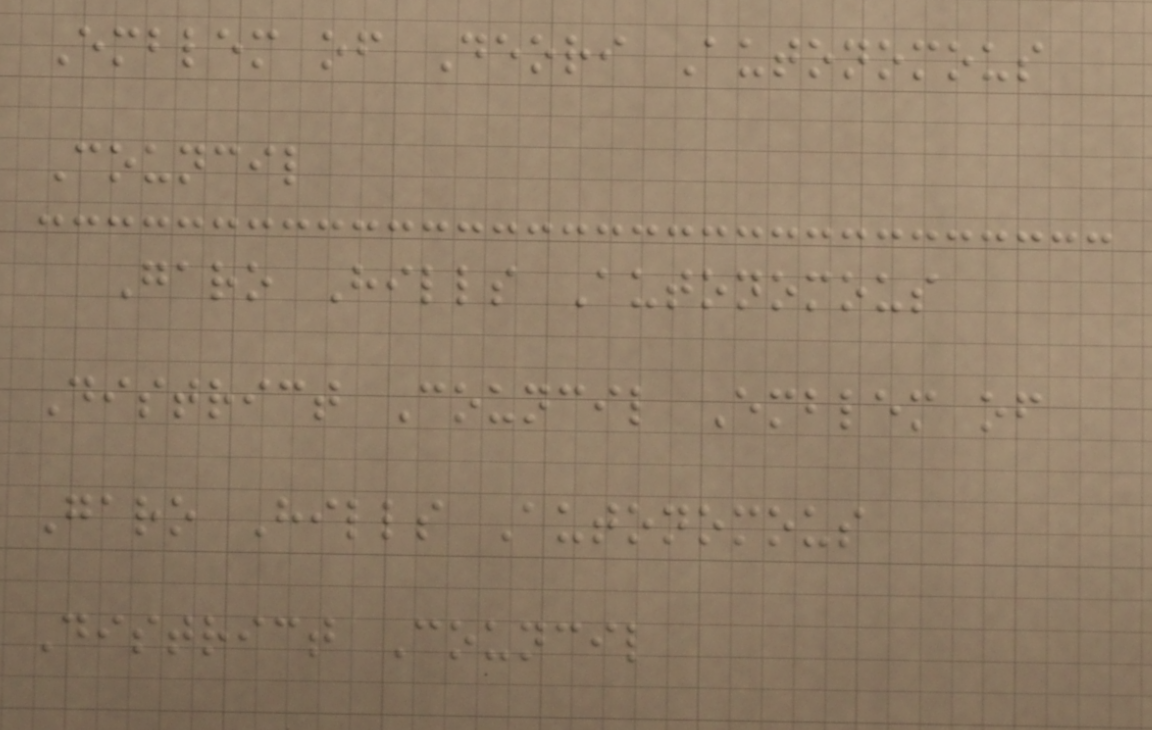Emblem of Deori Autonomous
Council
Garo Hills Autonomous
District Council Emblem of
Garo Hills Autonomous
District Council
